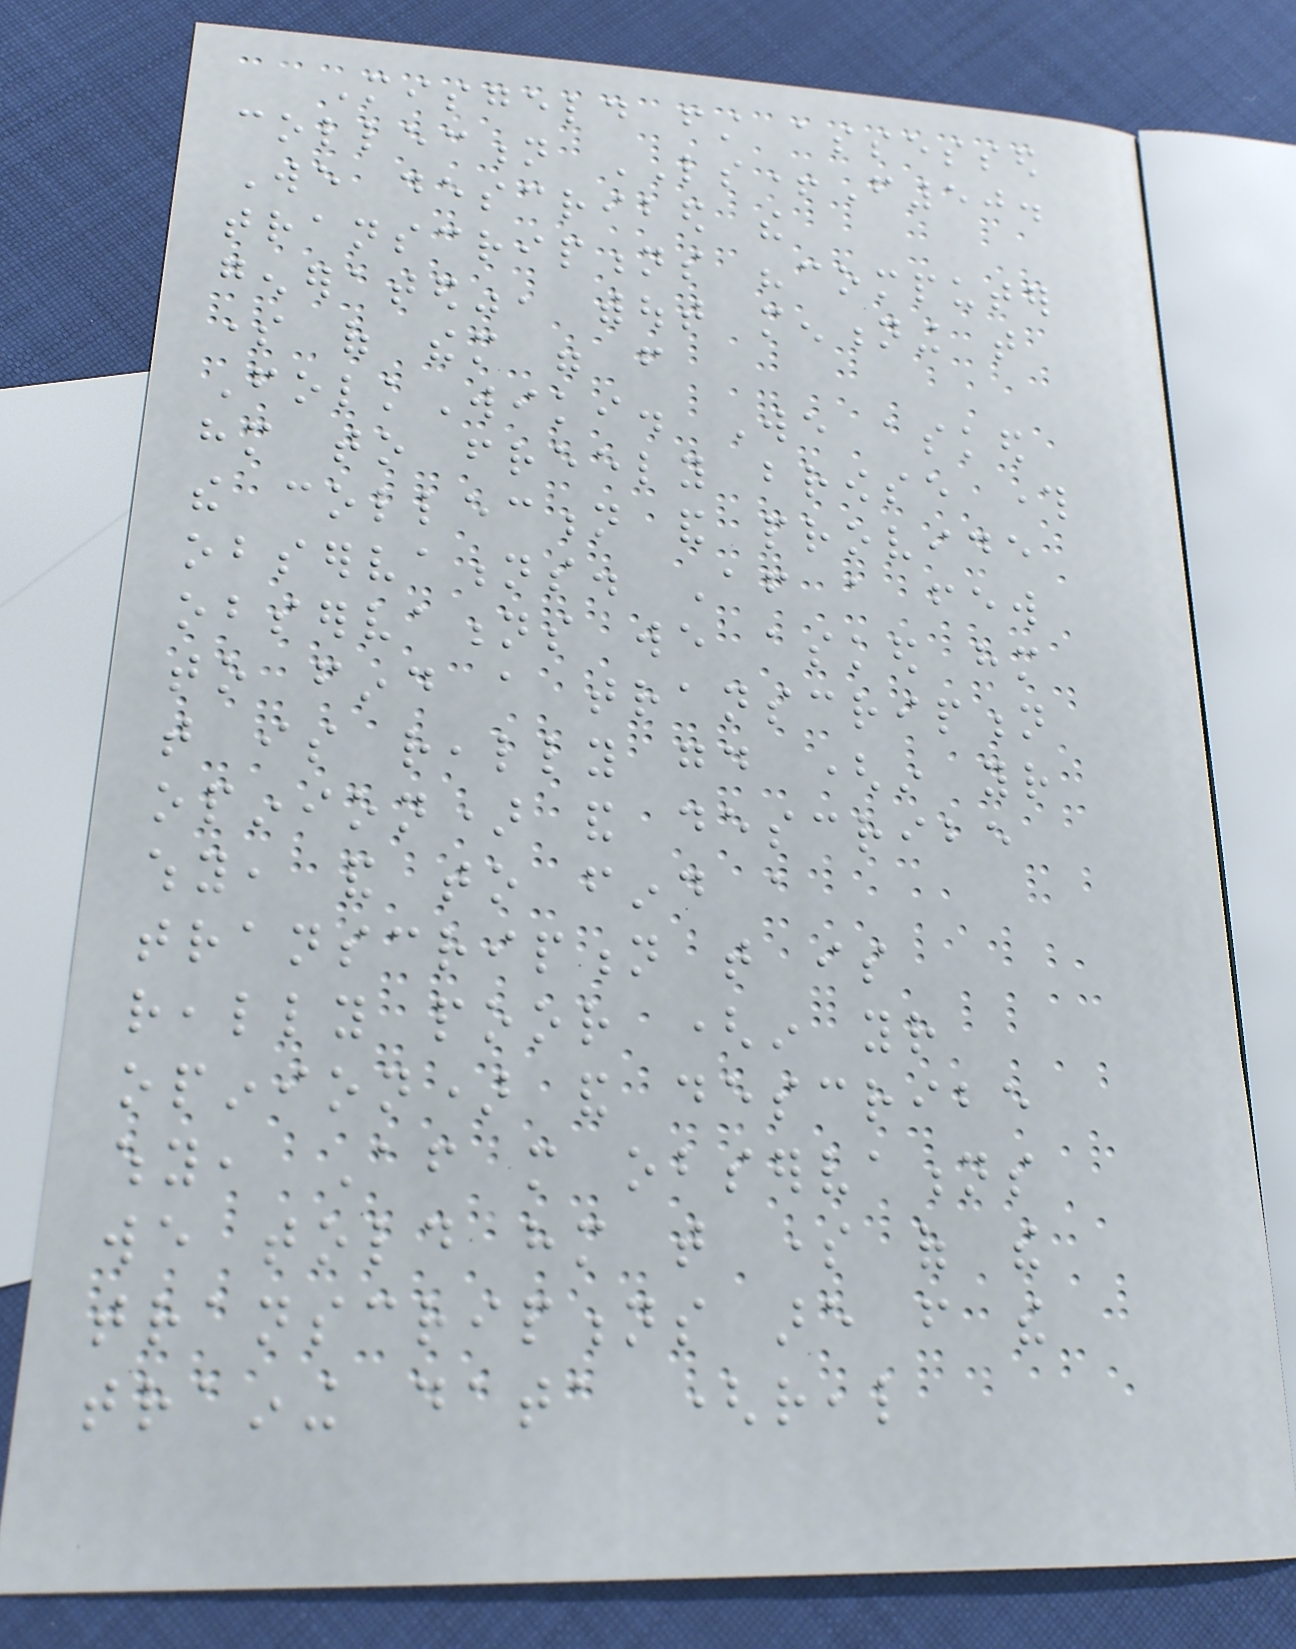Misgeld first assessed
collection LS+F50.
We described the
transcriptions "computer
generated", without mentioning that
some of them were from
FolkWiki. We asked
him to freely browse through
the collection and provide
observations. After a few
observations we asked him
to find a transcription
that is really good (in your
opinion) and describe
why, and to find a
transcription that is
really poor (in your
opinion) and describe
why, After more observations
we told him that some of the
transcriptions are from the
training data (real
